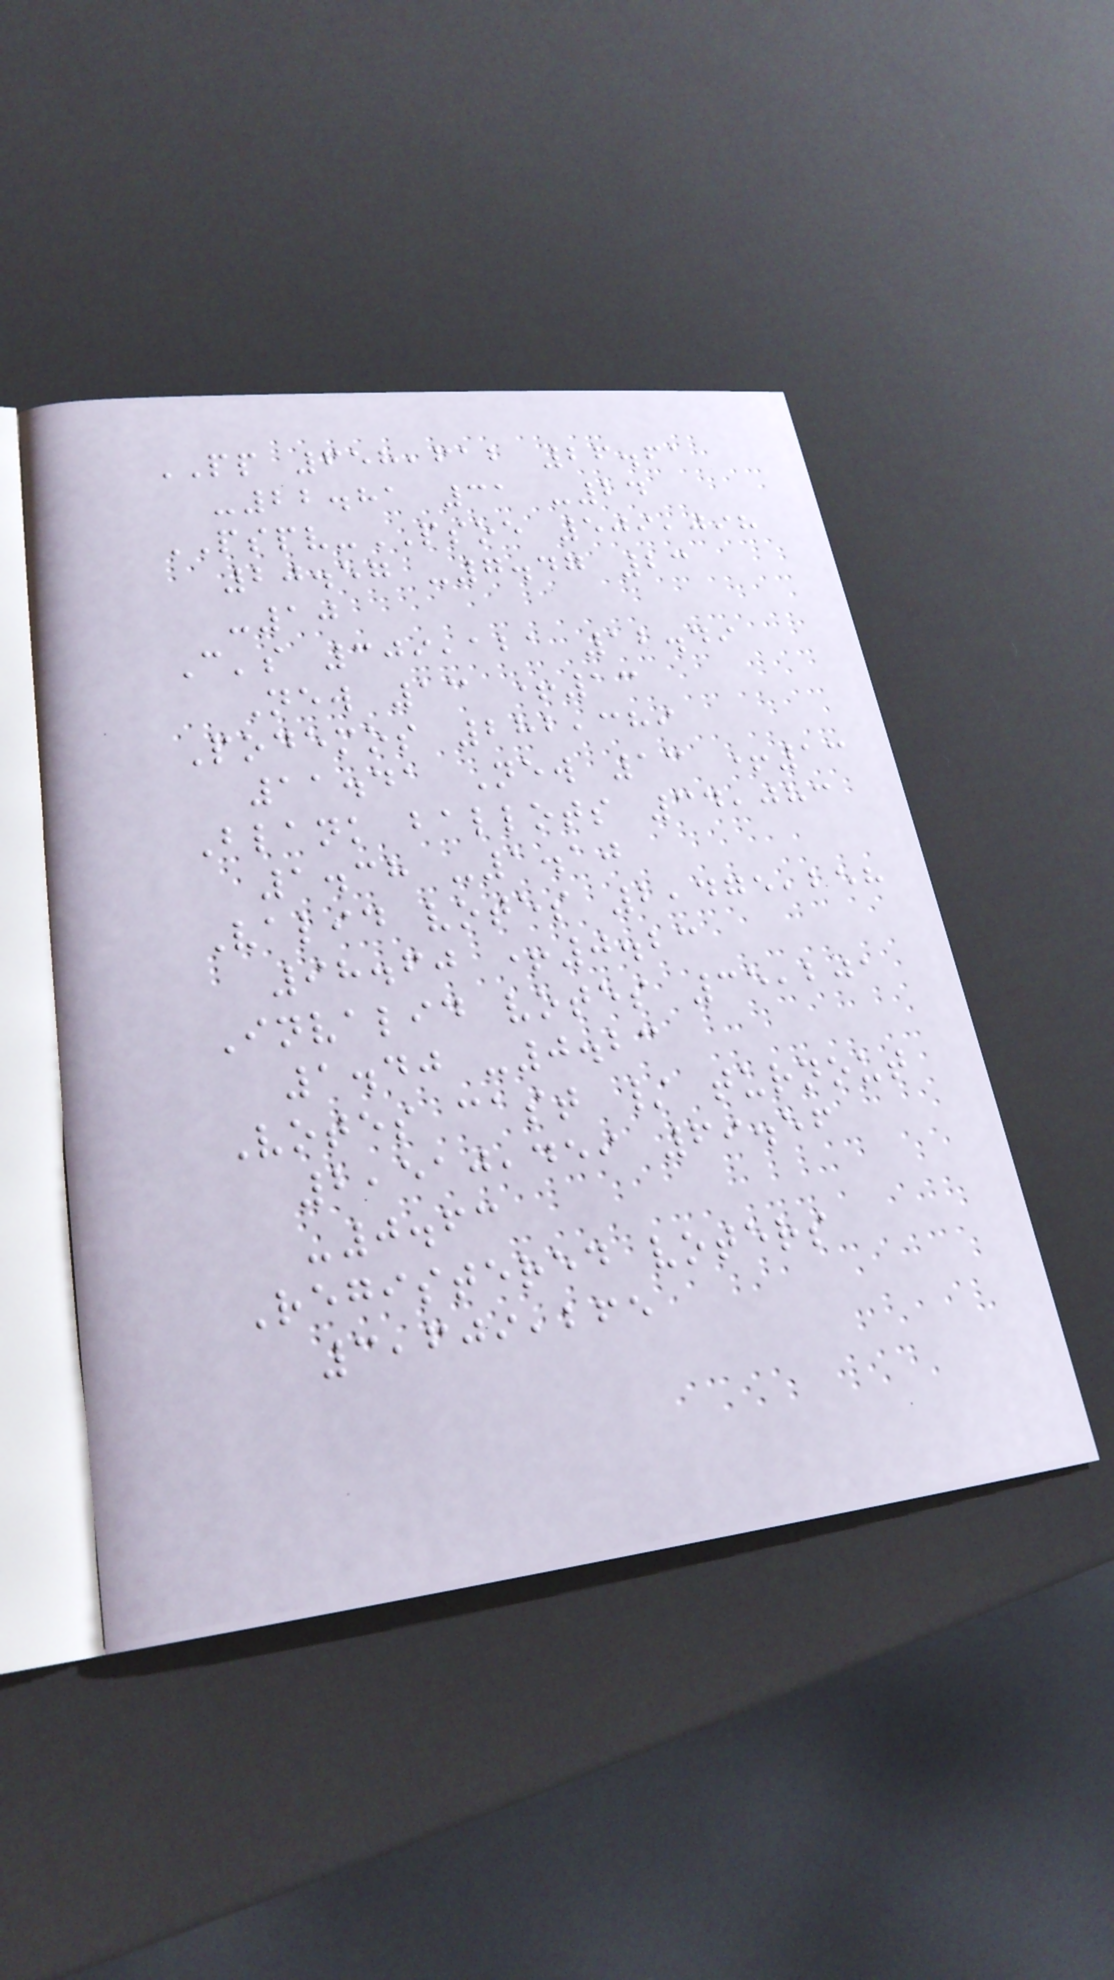PP 658,612 26.61
-22.81 31 -24
PSPV-PSOE 509,098
20.57 -7.47 23
-10
C's 309,121 12.49
New 13 +13
Podemos 282,389
11.41 New 13 +13
Blank ballots 34,083
1.38 -1.10
Valid votes 2,475,258
98.60 +0.23
Invalid votes 35,201
1.40 -0.23
Votes cast / turnout
2,510,459 69.56
-0.63
Registered voters
3,609,265
